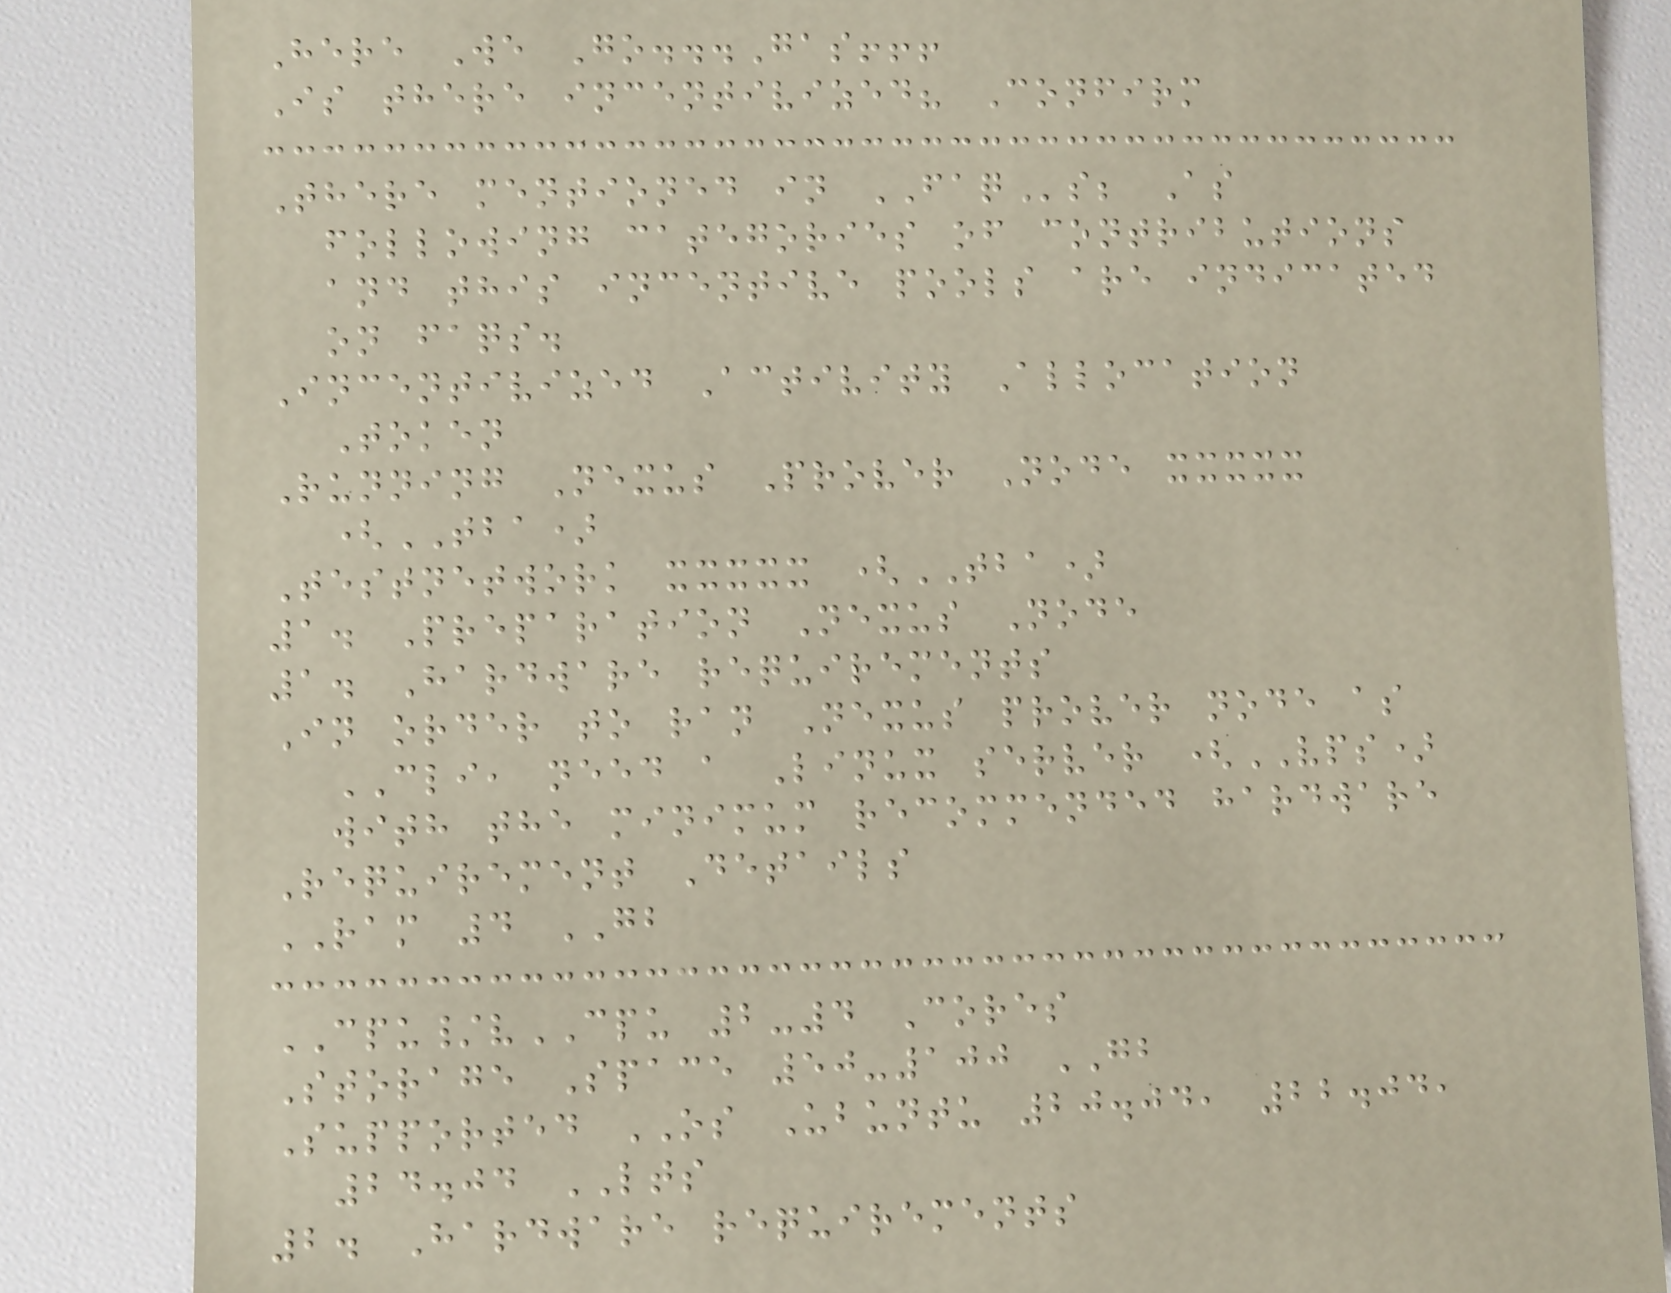Here We Go...Gas!!!
Is there incentivized? Confirm
There mentioned in FAQs; As
following categories of contributions
and this incentive pools are indicated
on faqs.
Incentivized Activity Allocation
Token
Running Nexus Prover Node xxxxx
(TBA)
Testnetwork xxxxx (TBA)
1. Preparation Nexus Node
1. Hardware requirements
In order to ran Nexus prover node as
CLI, need a Linux server (VPS)
with the minimum recommended hardware
Requirement Details
RAM 4 GB
CPU/vCPU 2-4 Cores
Storage Space 50-100 GB
Supported OS Ubuntu 20.04, 22.04,
24.04 LTS
2. Hardware requirements
